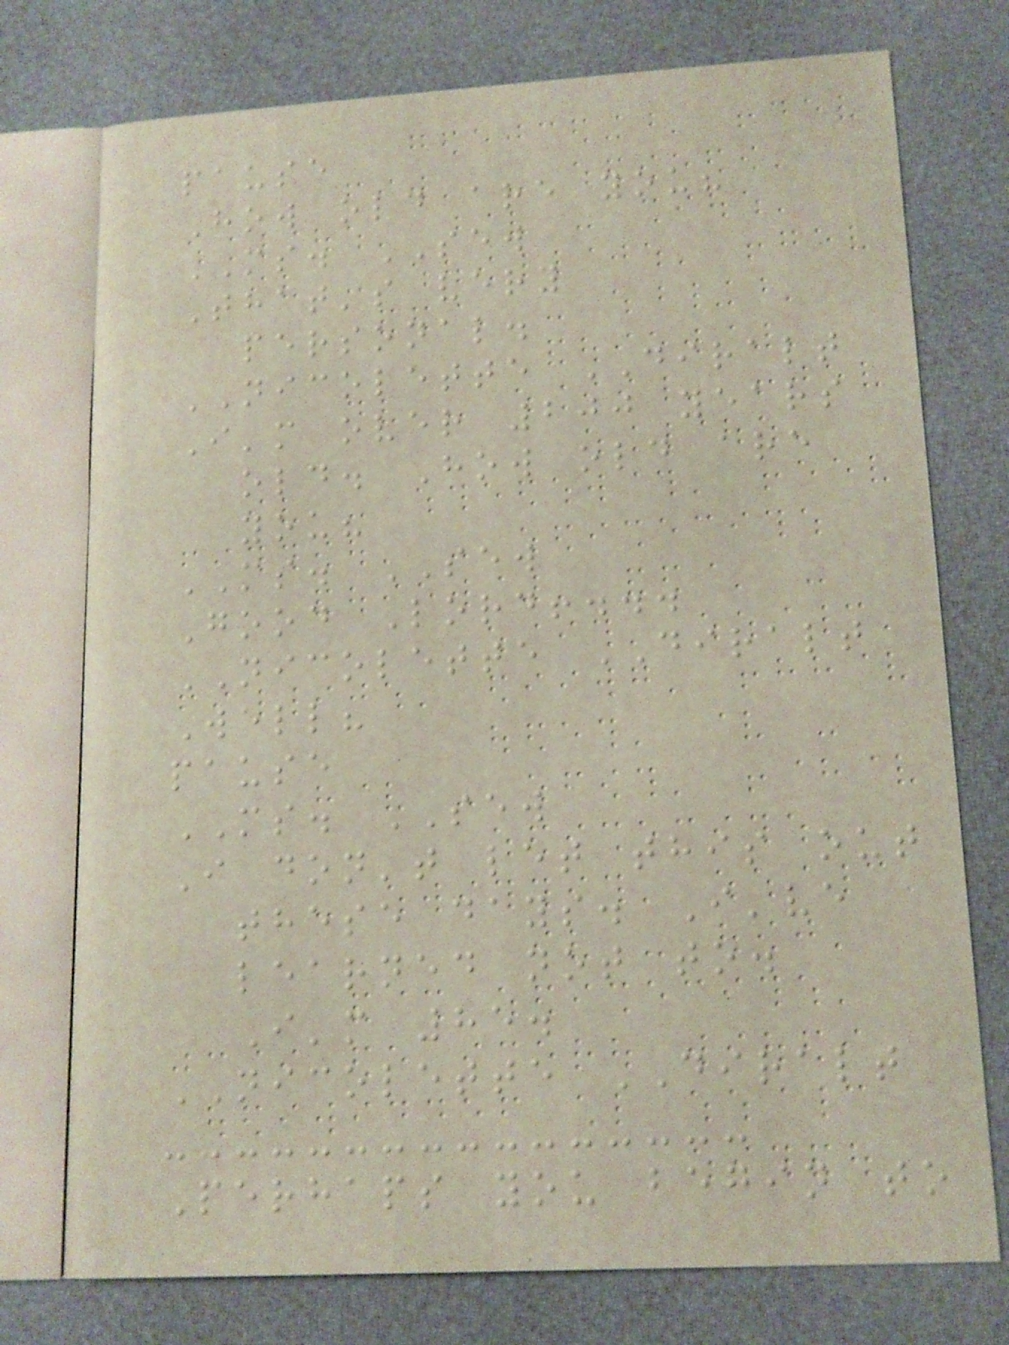pause
How old are you?
MS. SEW
That's very
personal.
NICOLETTE DIRALT
I'm over 200 years
old. How old are
you?
MS. SEW
Good Lord!...
NICOLETTE DIRALT
Well?
pause
MS. SEW
I don't let this out
these days. I've
learned not to.
I'm 85.
NICOLETTE DIRALT
Perhaps you begin to
